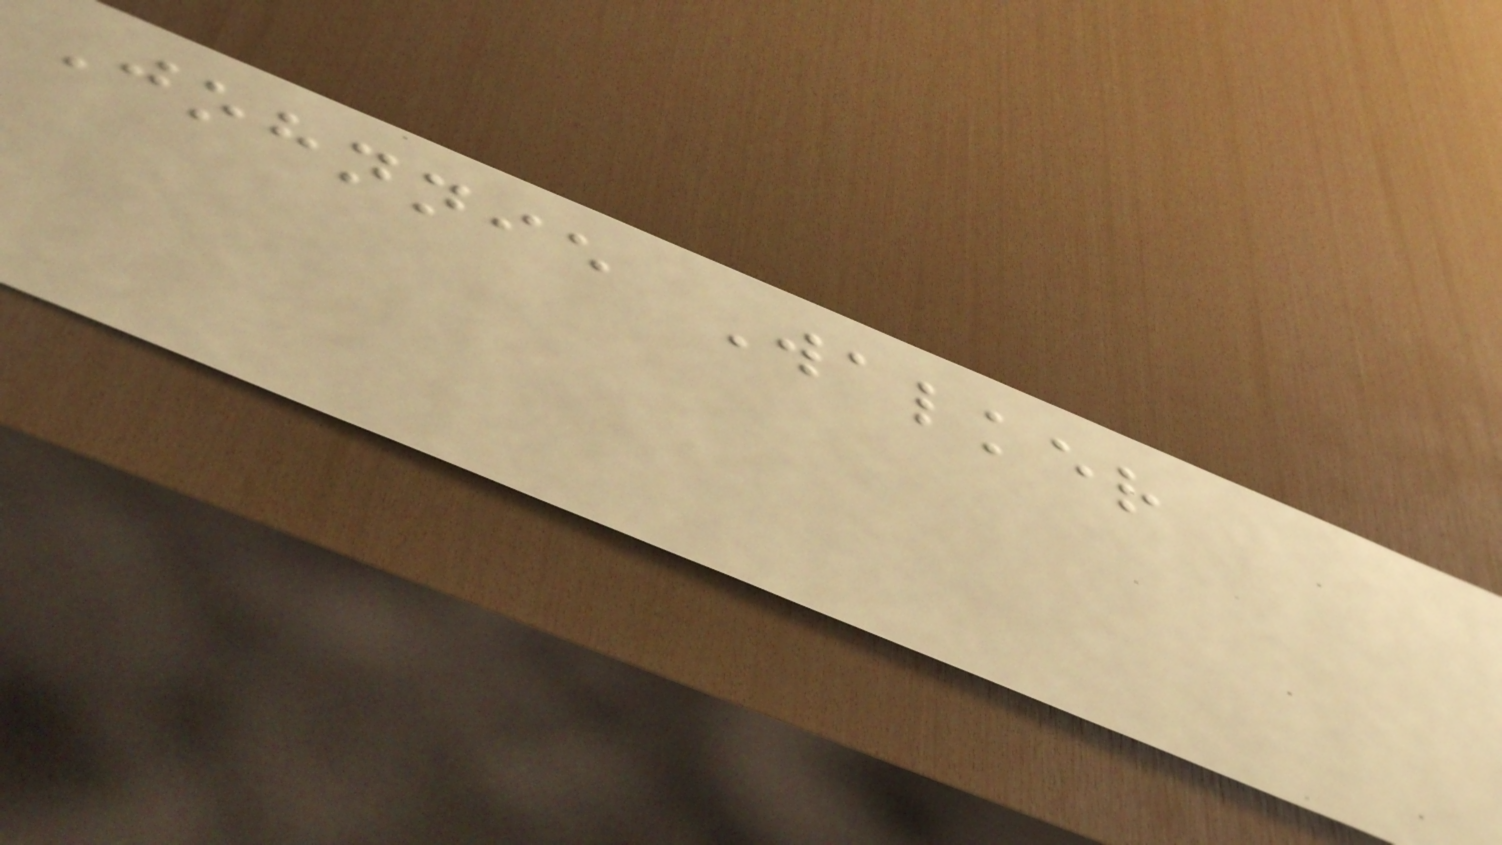Johnnie Walker
